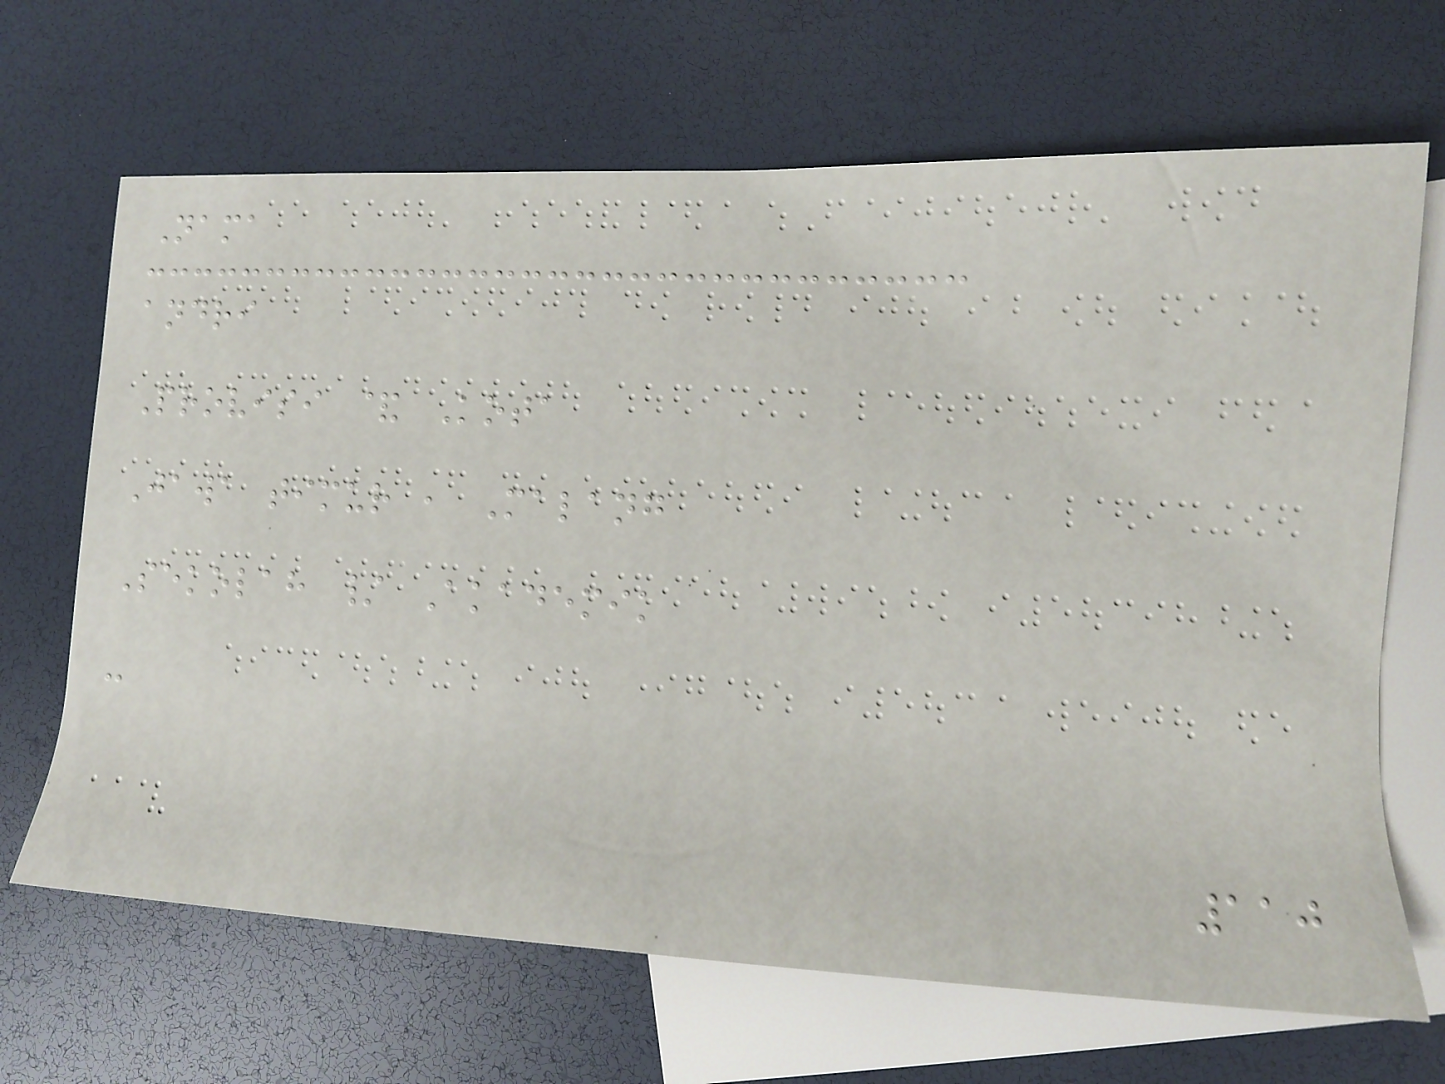Nama
andri
Provisi & Kota
Jawa timur , Malang
Sekolah / Akademik
-
110
